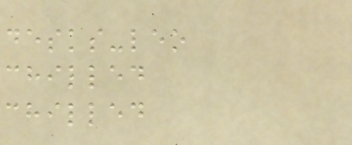desks-leo
chilled
chilled
